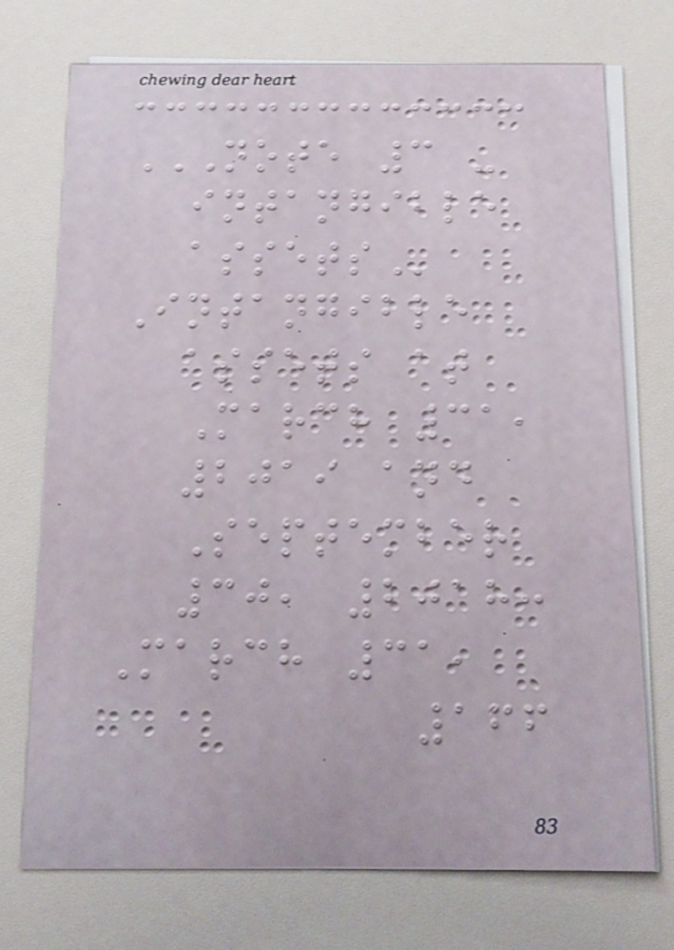NOTE 3 -
INTANGIBLE
ASSETS
Intangible
assets at
March 31,
2019 and
September
30, 2018:
March 31,
166
